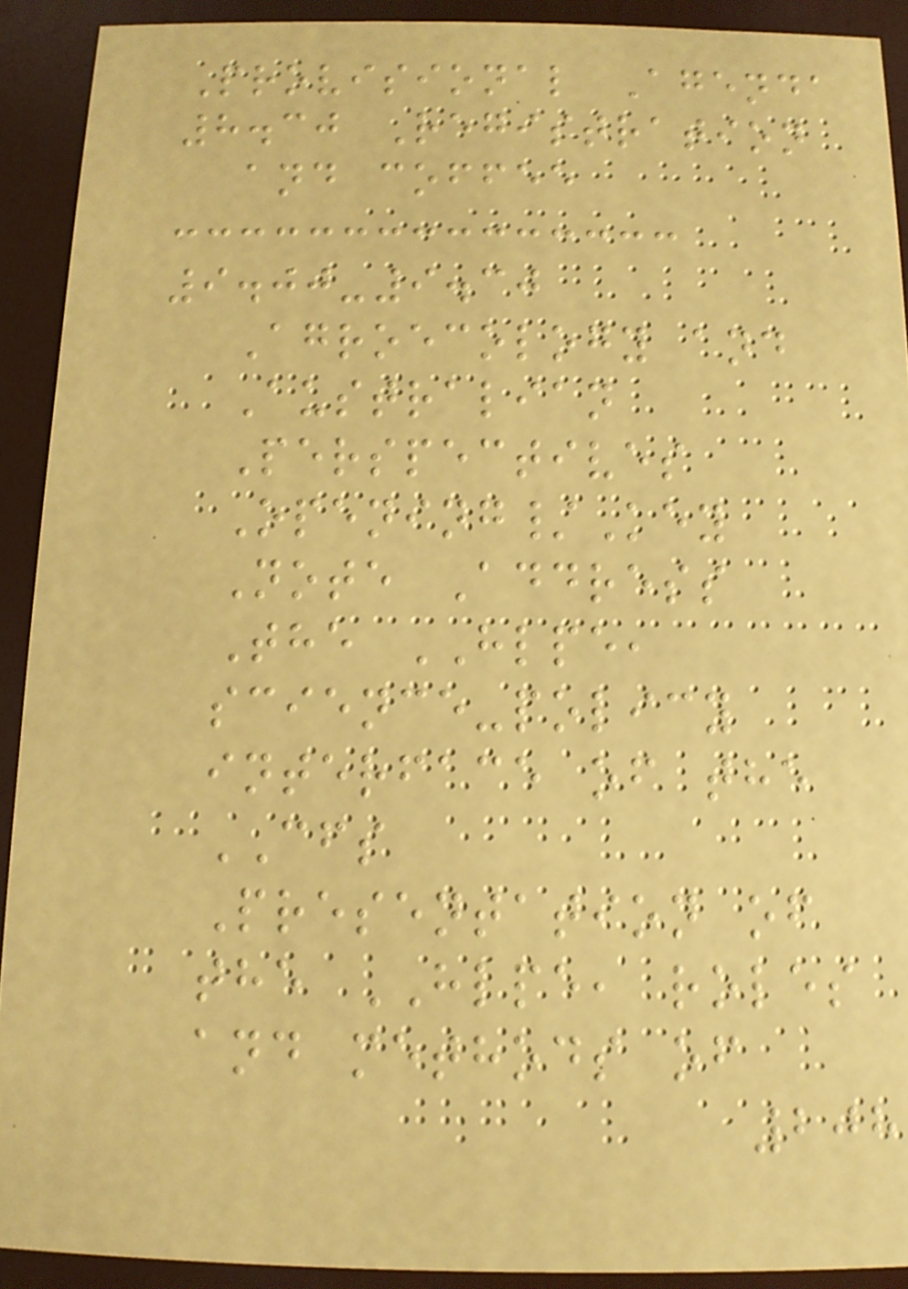Provisional Agenda
8.30 Registration
and coffee
9.00-9.30
Agroecology and
Australian
Perspectives
Opening/Key
Note Address
The HLPE,
science-policy
interface of the
CFS
Presentation of
the HLPE, roles
and methods of
208
